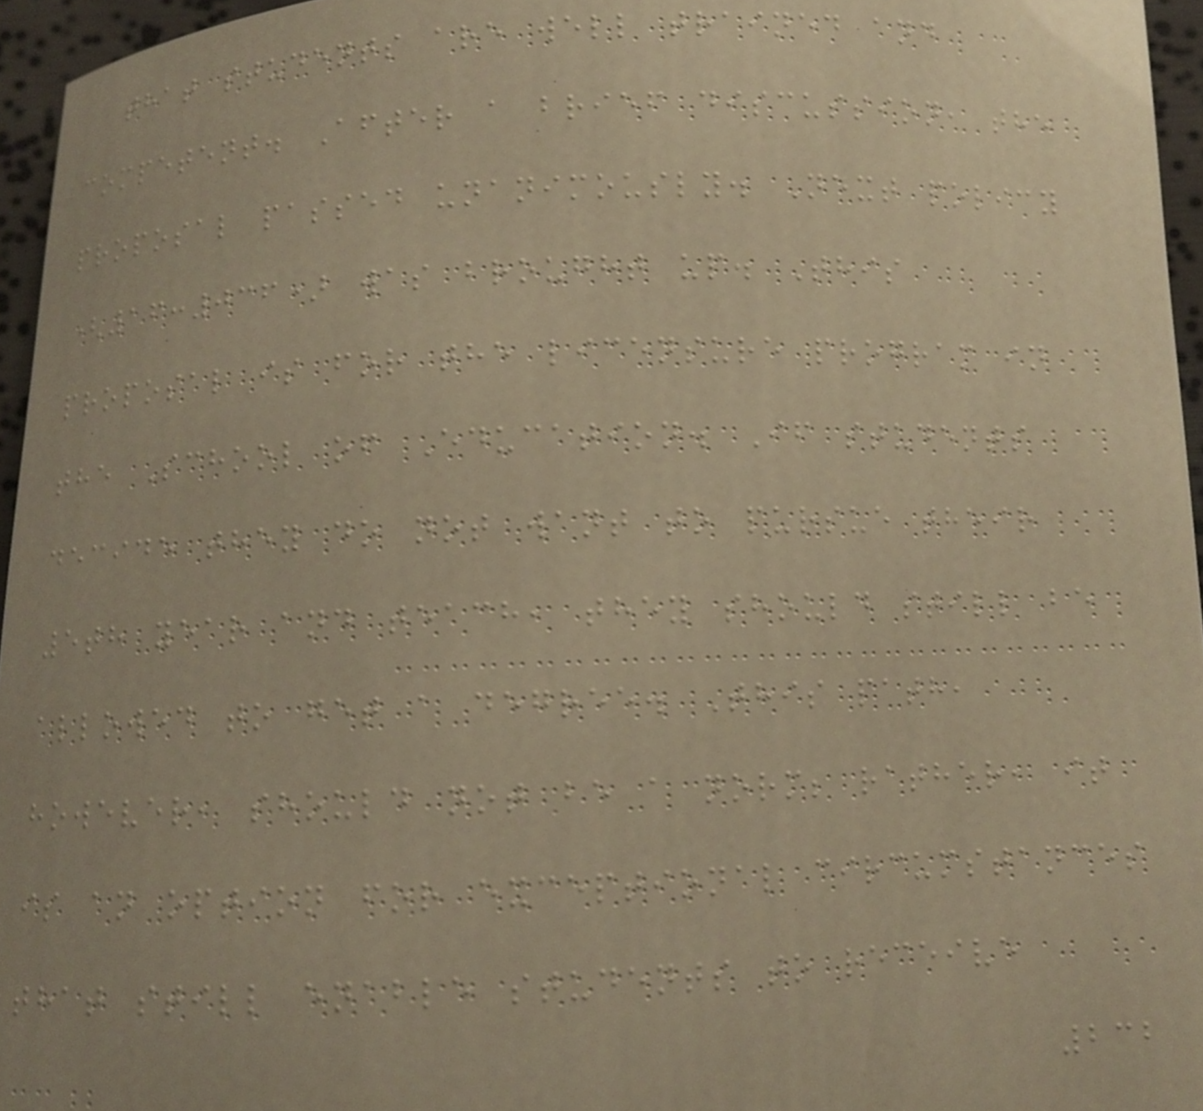that students are well trained and
competent. After a brief discussion, the
proposal passed unanimously. Next policy
(16:036) was brought up. This
proposal is for the licensure program in
the School of Education. If students
decide they do not want to pursue their
5th year and teach, they should still be
allowed to get a degree. This path,
however, should not be a norm; rather, it
is an option for exceptional circumstances
that still enable students to receive
232
